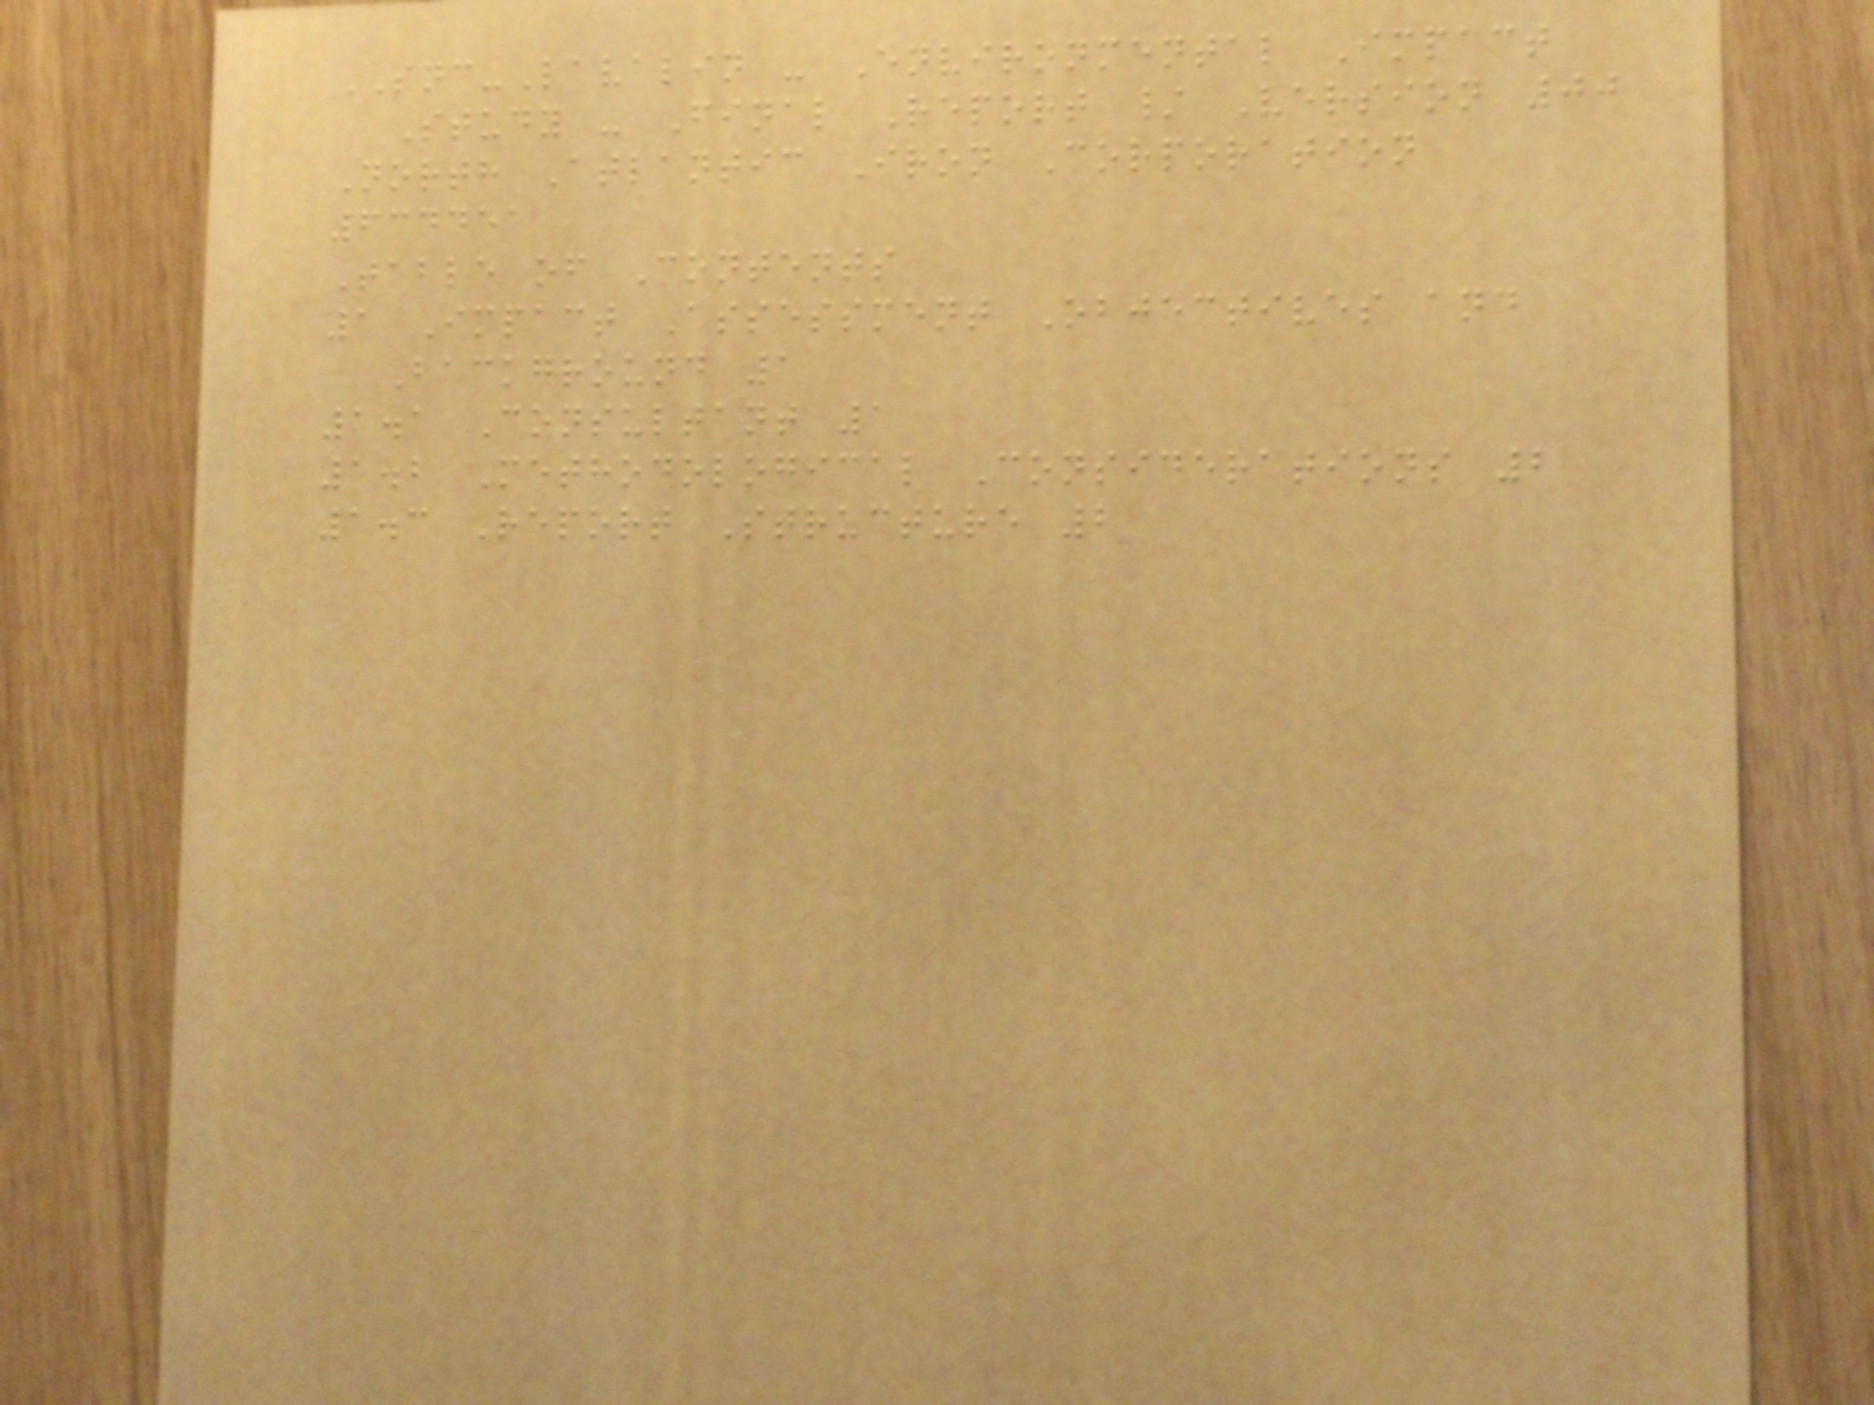SNC-Lavalin - Environmental Impact
Study - Final Report / Version 00
North Atlantic Iron Corporation
634451
Table of Contents
1 Impact Assessment Objectives and
Background 1
1.1 Consultant 1
1.2 Methodological Considerations 2
1.3 Report Structure 2
